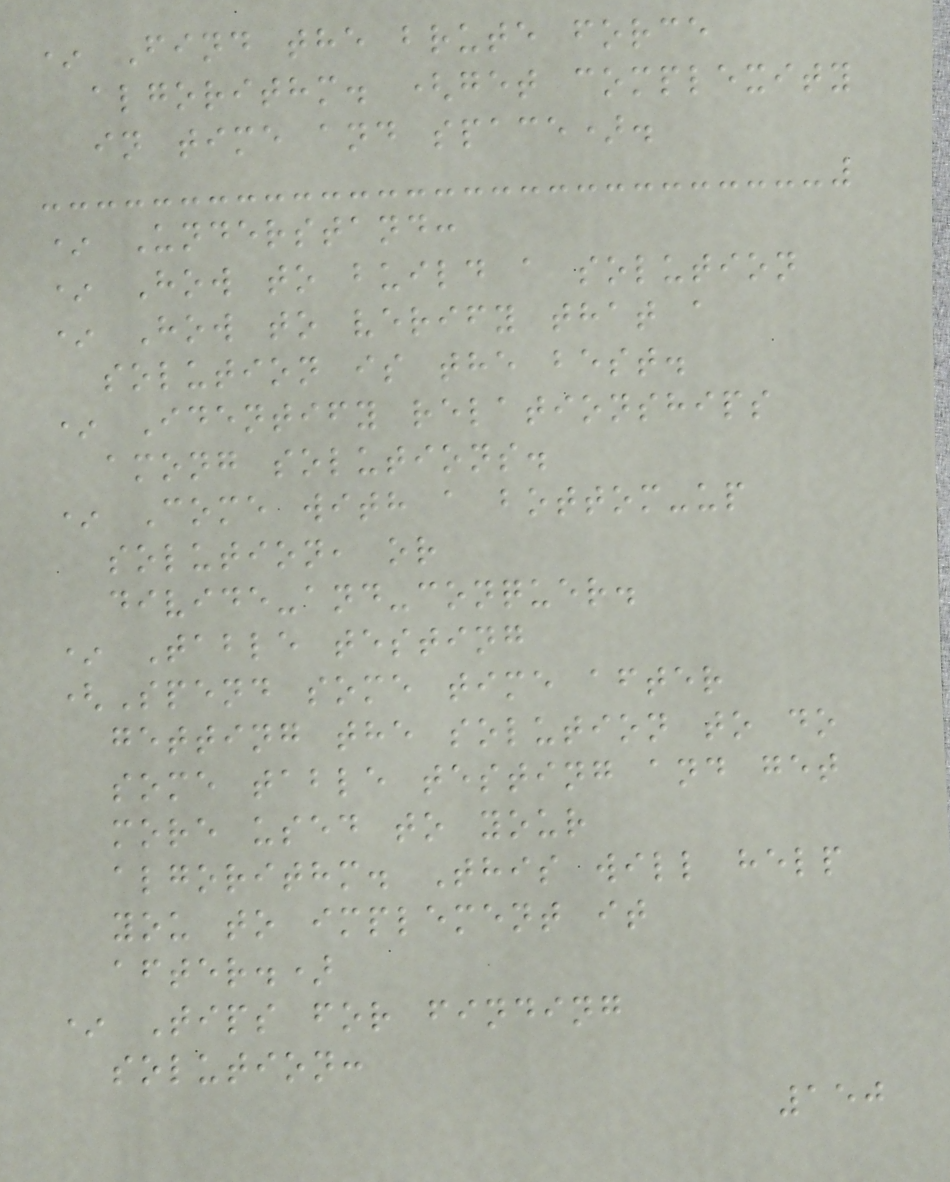* Find the brute force
algorithm. (get complexity
in time and space).
* Understand:
* How to build a solution
* How to verify that a
solution is the best.
* Identify relationships
among solutions.
* Come with a bottom-up
solution, or
divide-and-conquer.
* Table testing
(Spend some time after
getting the solution to do
some table testing and get
more used to your
algorithm. This will help
you to implement it
after.)
* Tips for finding
solution:
150
